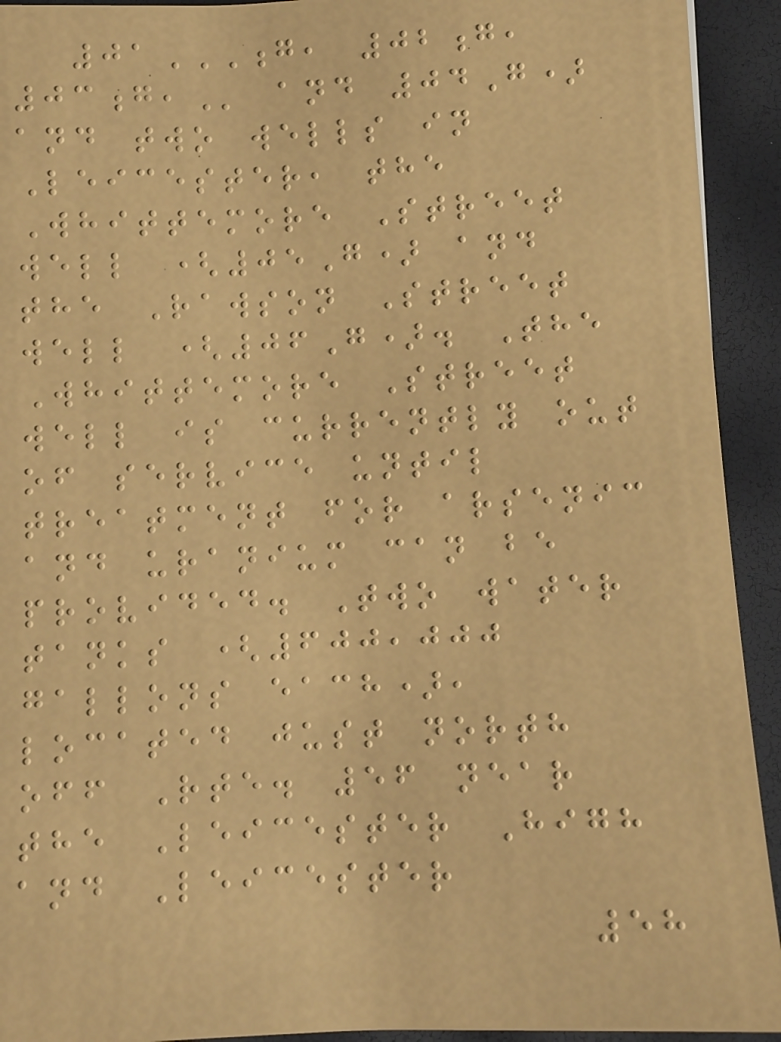01G, 02G,
03G, and 04G)
and two wells in
Leicester, the
Whittemore Street
well (05G) and
the Rawson Street
well (06G). The
Whittemore Street
well is currently out
of service until
treatment for arsenic
and uranium can be
provided. Two water
tanks (600,000
gallons each),
located just north
off Rte. 56 near
the Leicester High
and Leicester
58
